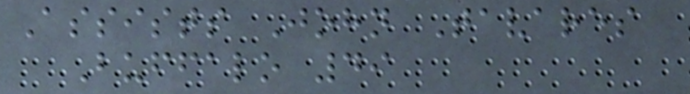Assists John Tavares
Buffalo 49
